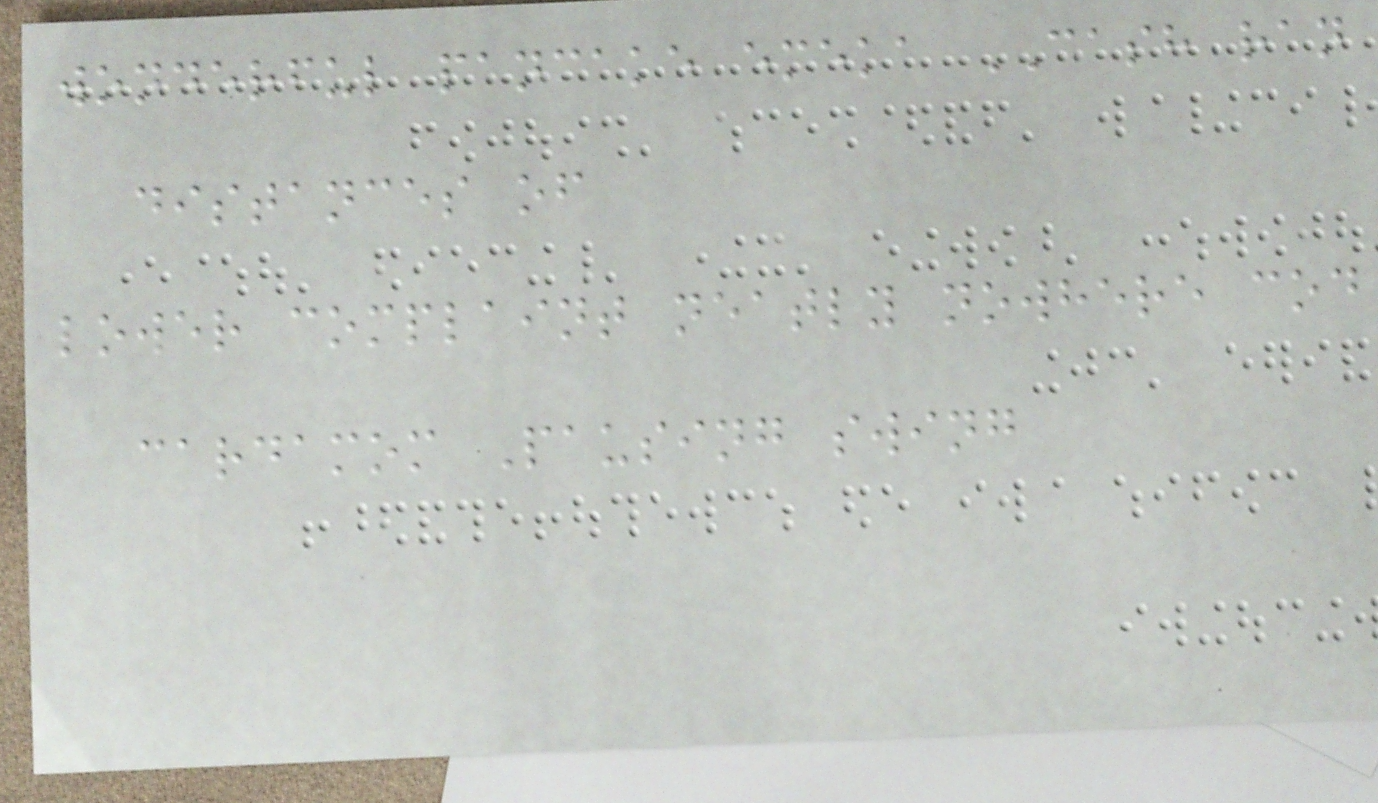wonderful pancake emeka CASH ran
distances of
lower complaint neatly nowhere cod
cardamom Pausing swing
